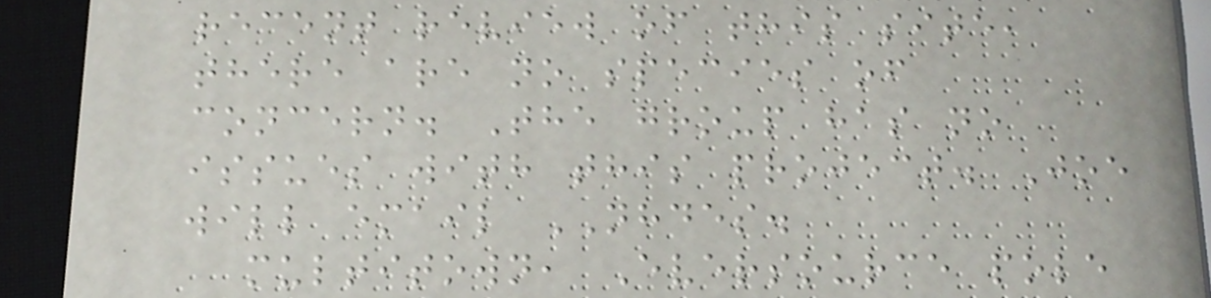recent review of this site,
there are no species of
concern. The group has no
issues with this project. Joe
will email NHDES.
multitown, Eversource pole
